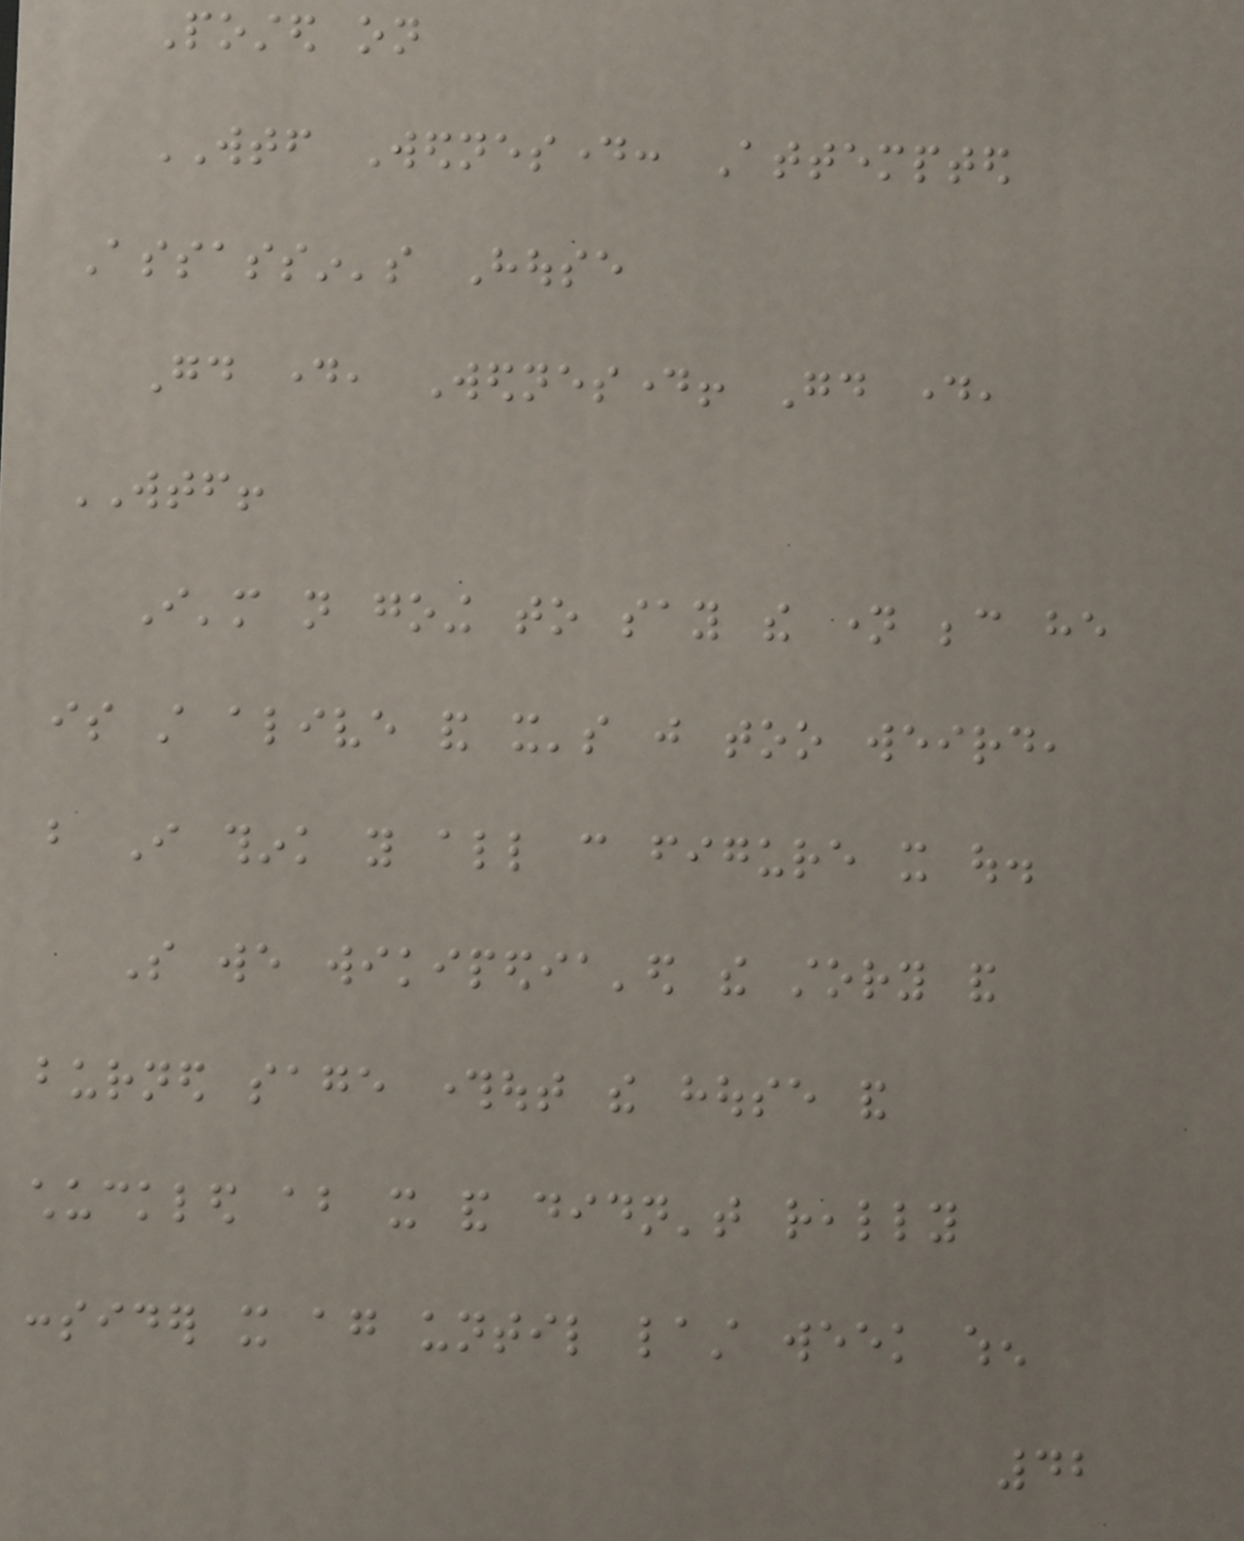Posted on
WTF Wednesday: Attempted
Assassin's House
Good day, Wednesday! Good day,
WTF!
I'm not going to say the name because he
is still alive and it's just too weird,
but I think you all can figure it out.
So we wikipedia'ed the story and
burned sage throughout the house and
chuckled about it and didn't really
consider it again until last week when
42
